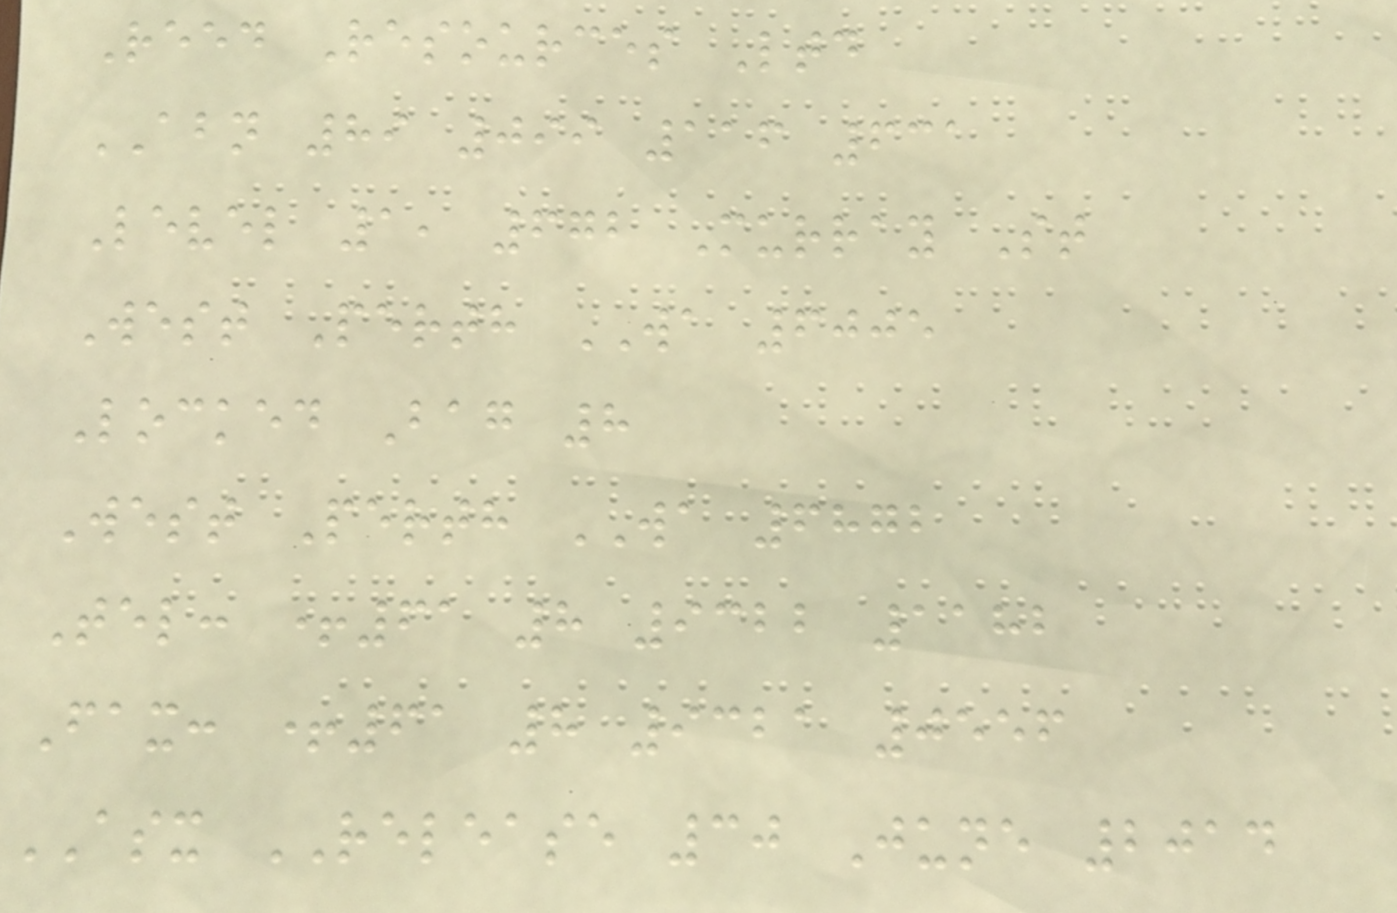Reed Resources Ltd
ABN 89 099 116 631
Level 1, 672 Murray St
West Perth WA 6005
Locked Bag 8
West Perth WA 6872
Tel: +61 8 9322 1182
Fax: +61 8 9321 0556
ASX RELEASE 30 June 2014
